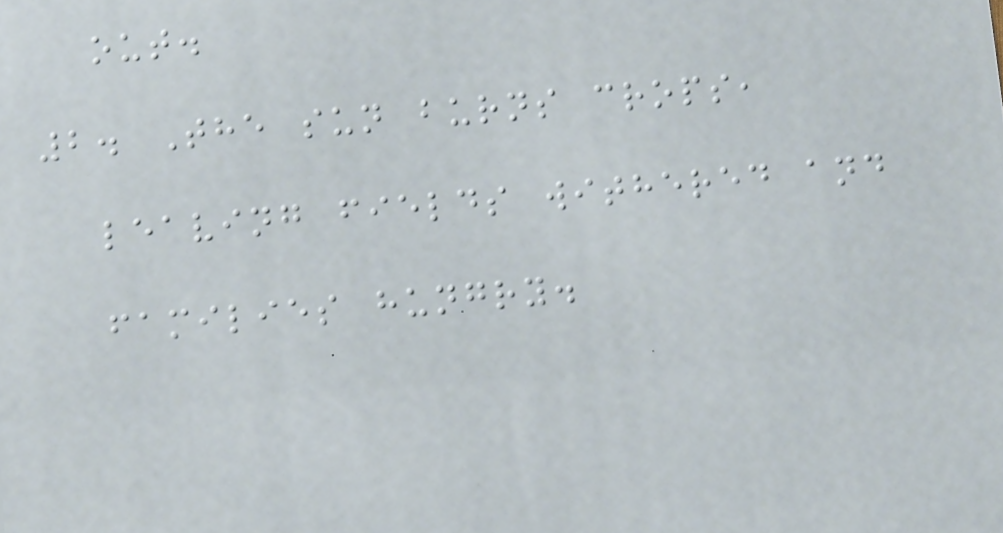out.
2. The sun burns crops,
leaving fields withered and
families hungry.
